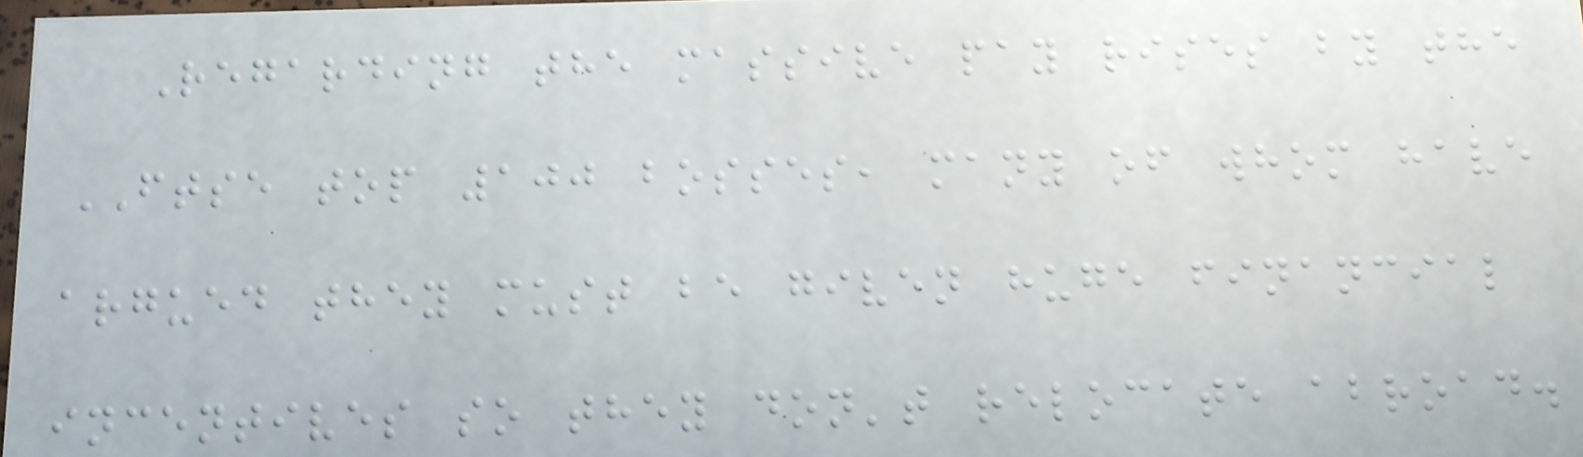Regarding the massive pay rises by the
FTSE top 100 bosses, many of whom have
argued they must be given huge financial
incentives so they don't relocate abroad.
